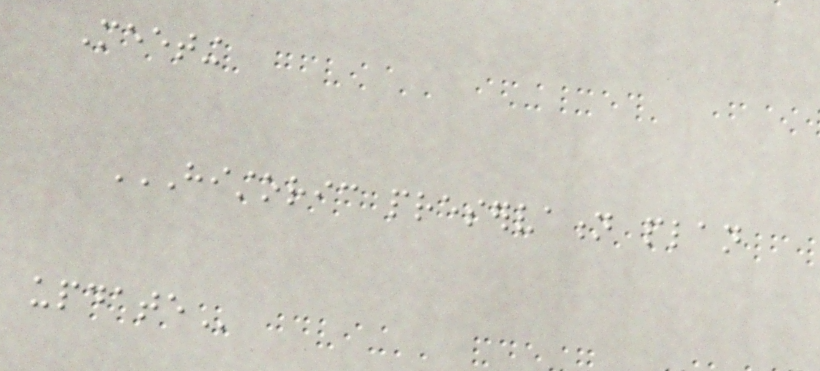Meeting
HISTORIC PRESERVATION PLAN
UPDATE
